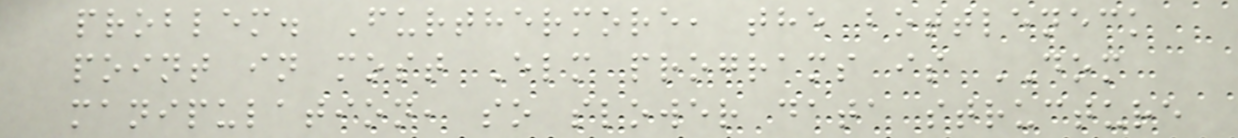problem. Furthermore, the bottleneck
point in most Elm programs is DOM
manipulation, so slower data structure
